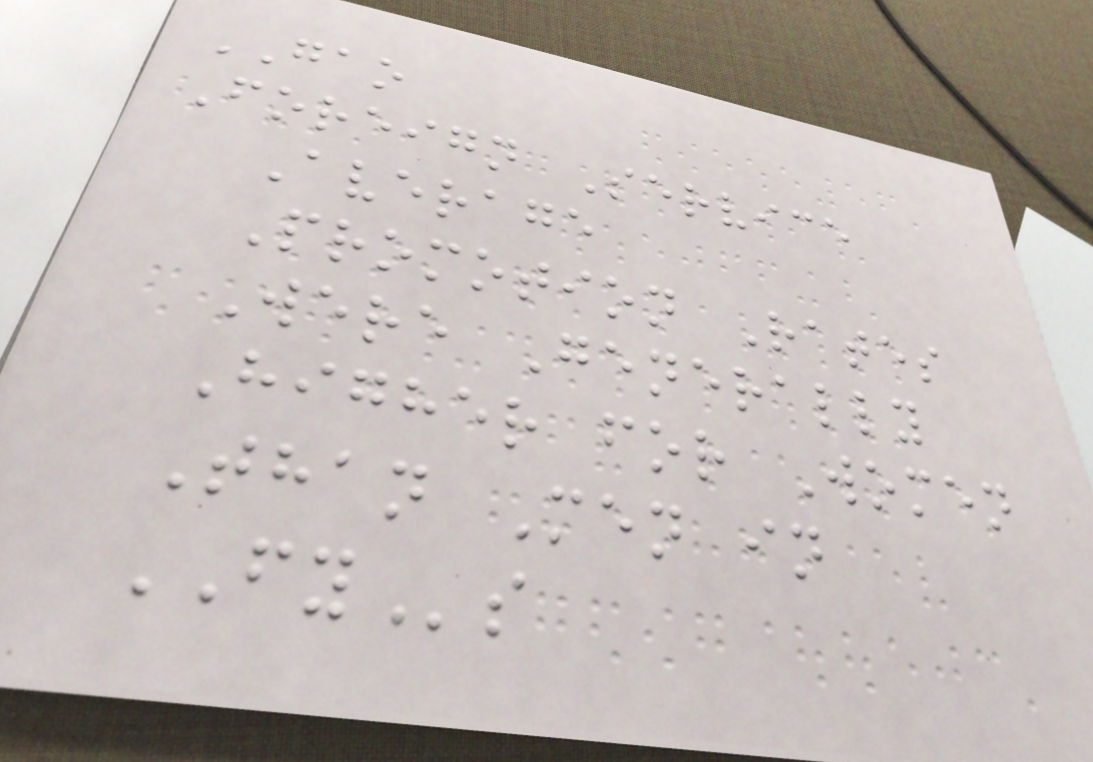GAO
Foreign Service
Average
Promotion Rates
Were Generally
Higher for Women
Than Men in
FYs
